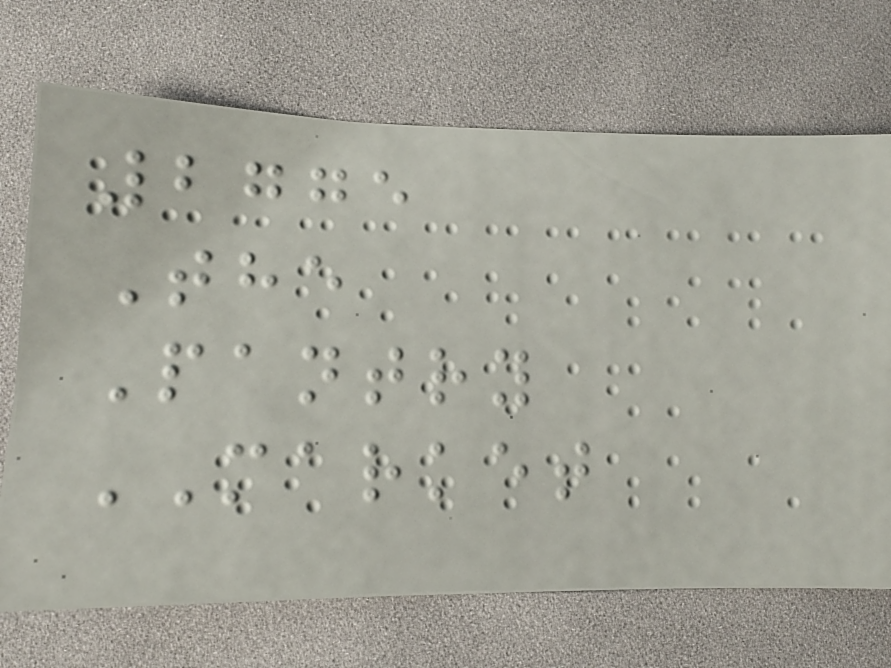2775
The
Pantry
MARKET
